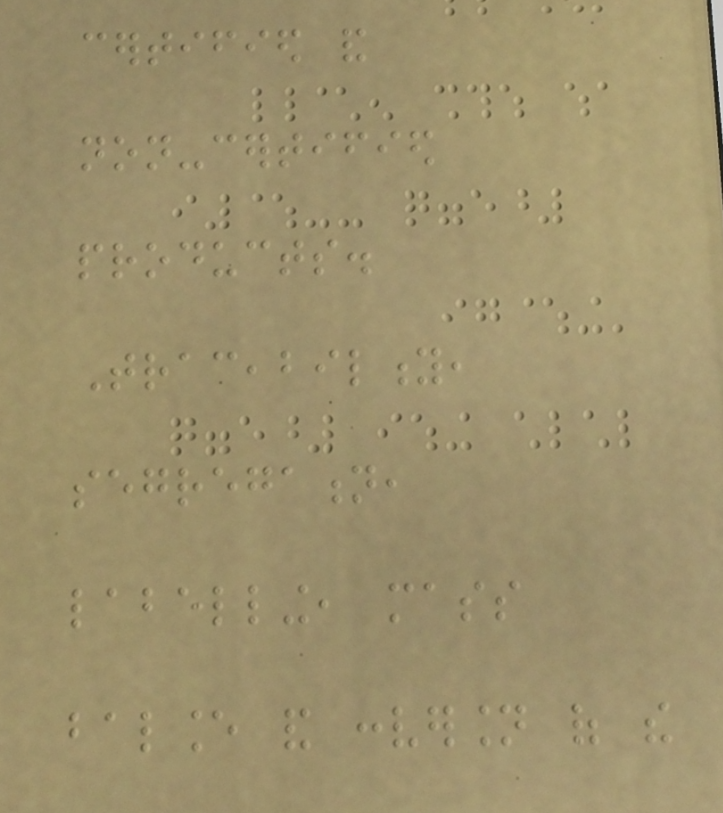certified and
non-certified
products.
Traceability,
segregation,
labelling, mass
balance and conversion of the
